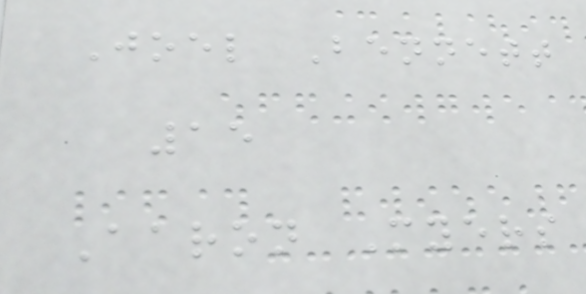Joel Bennett
15
Aaron Myers
